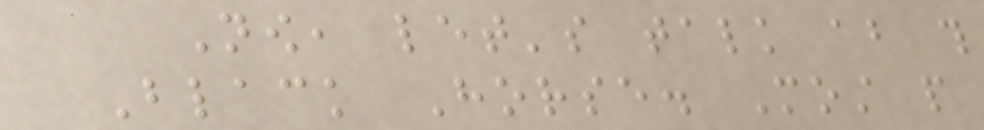Now, let's talk about this
Black Horse. Most people
